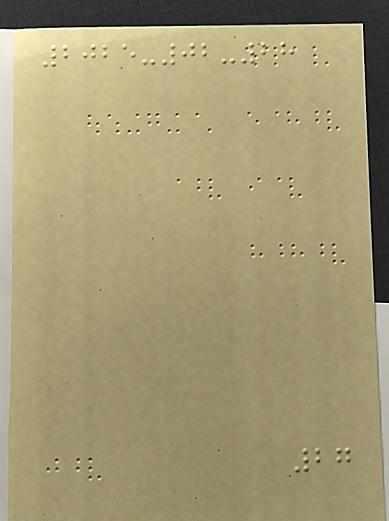2025-02-28
27
